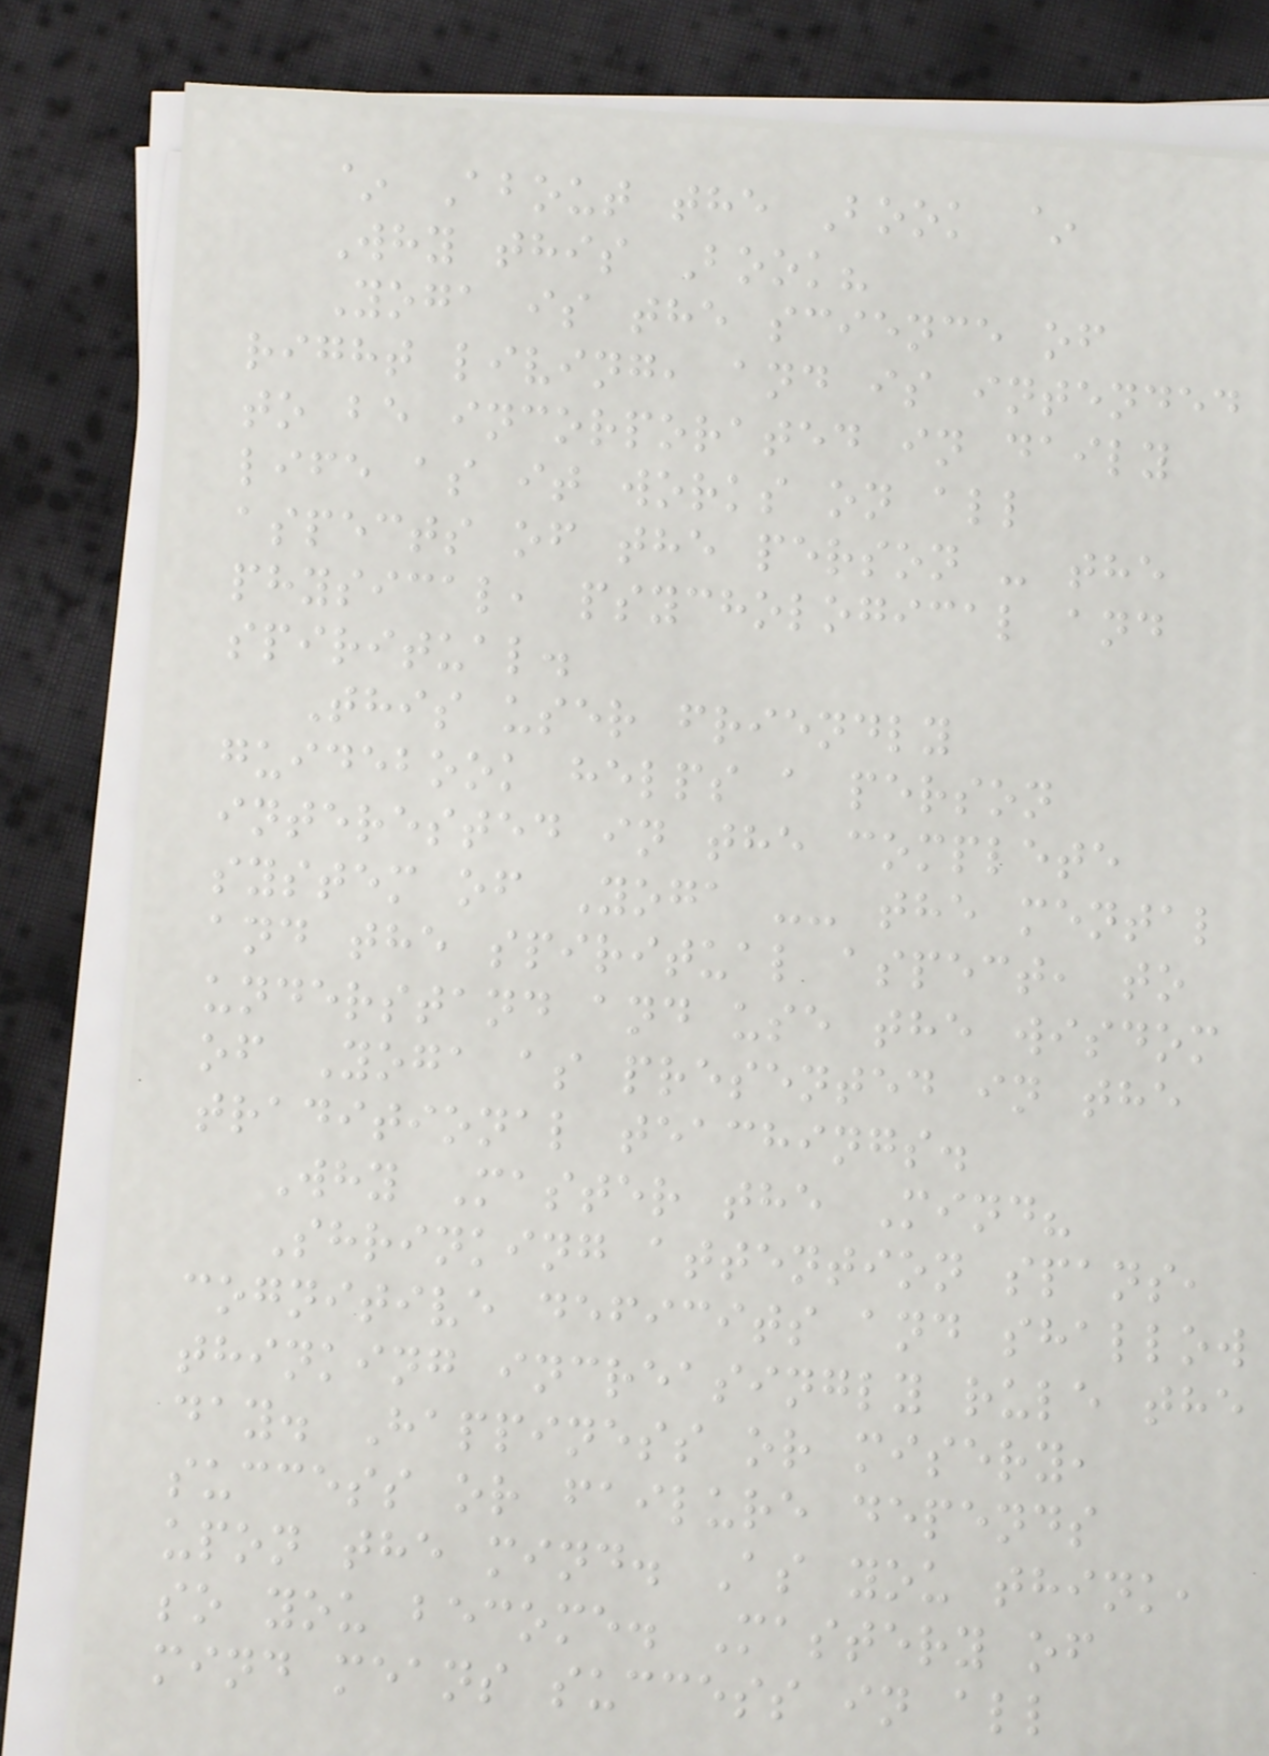~ About the Book ~
Why this Book?
Yoga is the science of
right living, and is intended
to be incorporated in daily
life as it works on all
aspects of the person - the
physical, psychological and
spiritual.
This user friendly
guidebook helps a person
interested in the complete
system of Yoga -- the mental
and the spiritual aspect, to
understand and use the wisdom
of Yoga as presented in the
traditional teachings.
Why Master the Mind?
Shrinking attention spans,
cognitive deficits and shallow
thinking increasingly rule the
day. Happiness or misery,
success or failure depends
upon the mind. As you think,
so you become. Mastery of
mind means success in all
